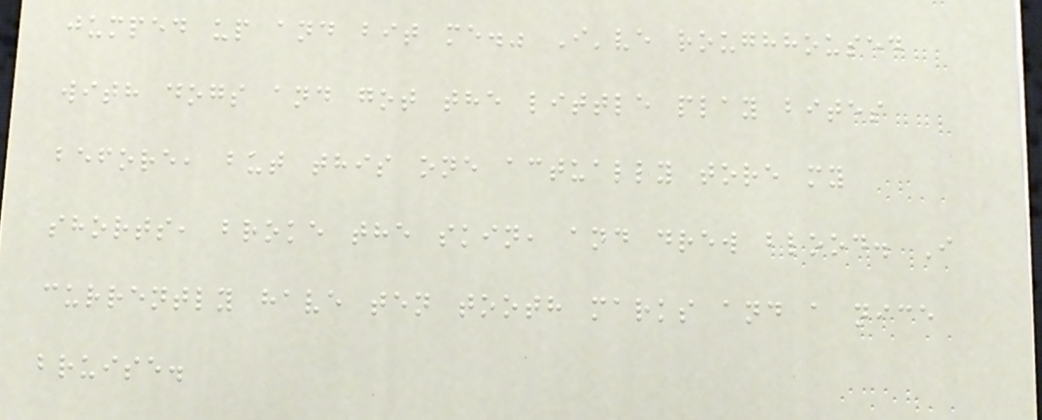jumped up and bit me." I've roughhoused
with dogs and got the little play bites
before, but this one actually tore my
shorts, broke the skin, and drew blood. I
currently have ten tooth marks and a nice
bruise.
